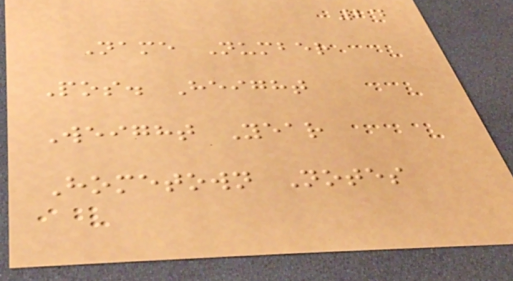24
Name Number
Pos. Height
Weight Year
Hometown Notes
